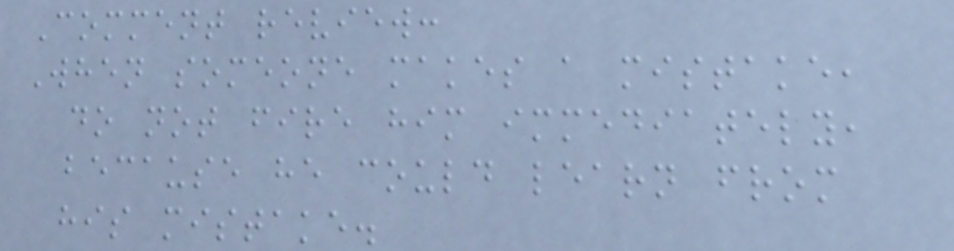Comment review:
When someone makes a mistake,
do not fire him immediately,
because he could learn from
his mistake.
